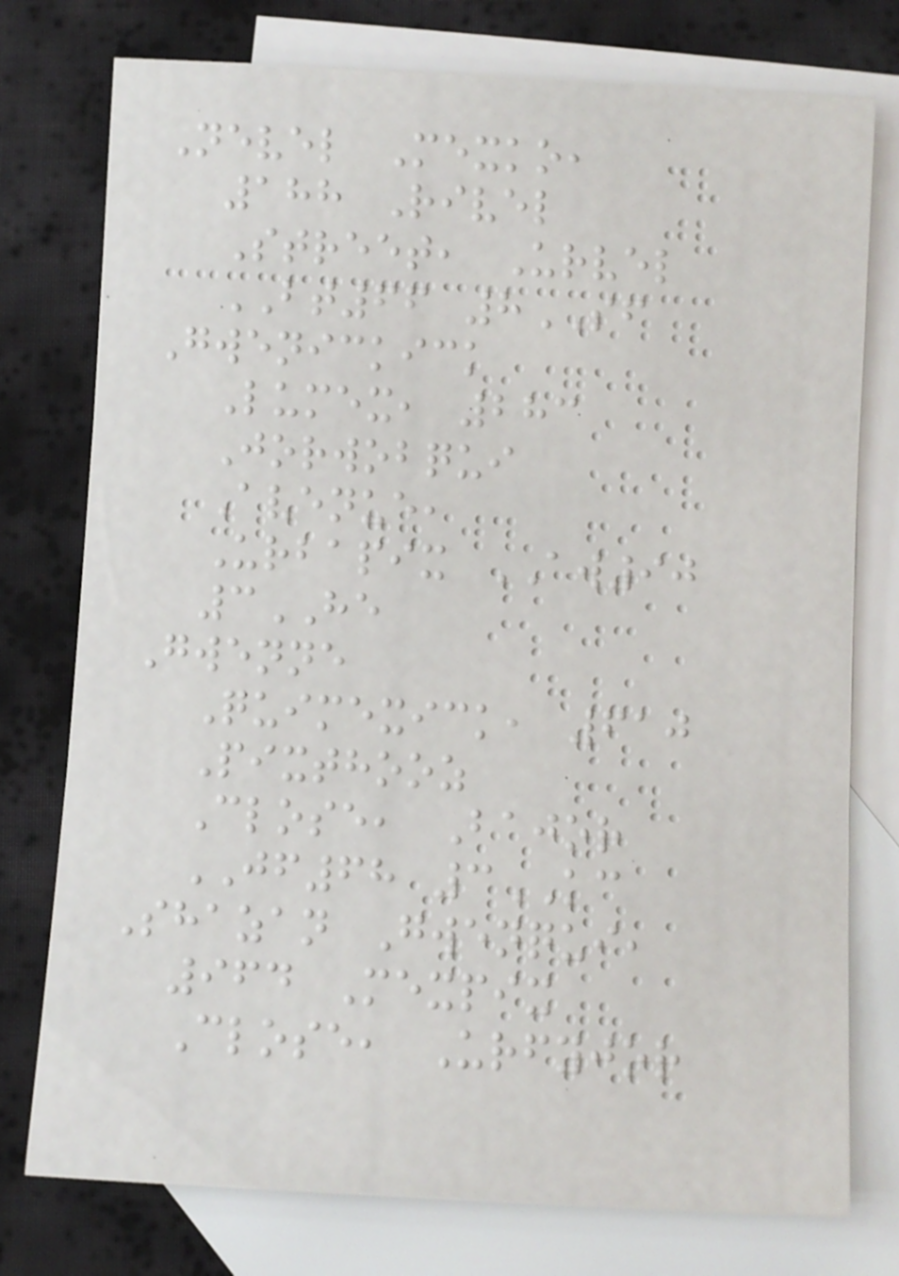Nevel Mexko,
188 Rivel
Street, Urvel
BT66 8SF
Gwenickick
Lumex, 283
Jorwobqui
Avenue,
Urbapix AW90
3HE
Gwenne
Quimexick, 610
Pixthooz
Close, Bajor
JF68 3KC
Shazan Gwenqui,
964 Mexpix
Close, Urfyjor
